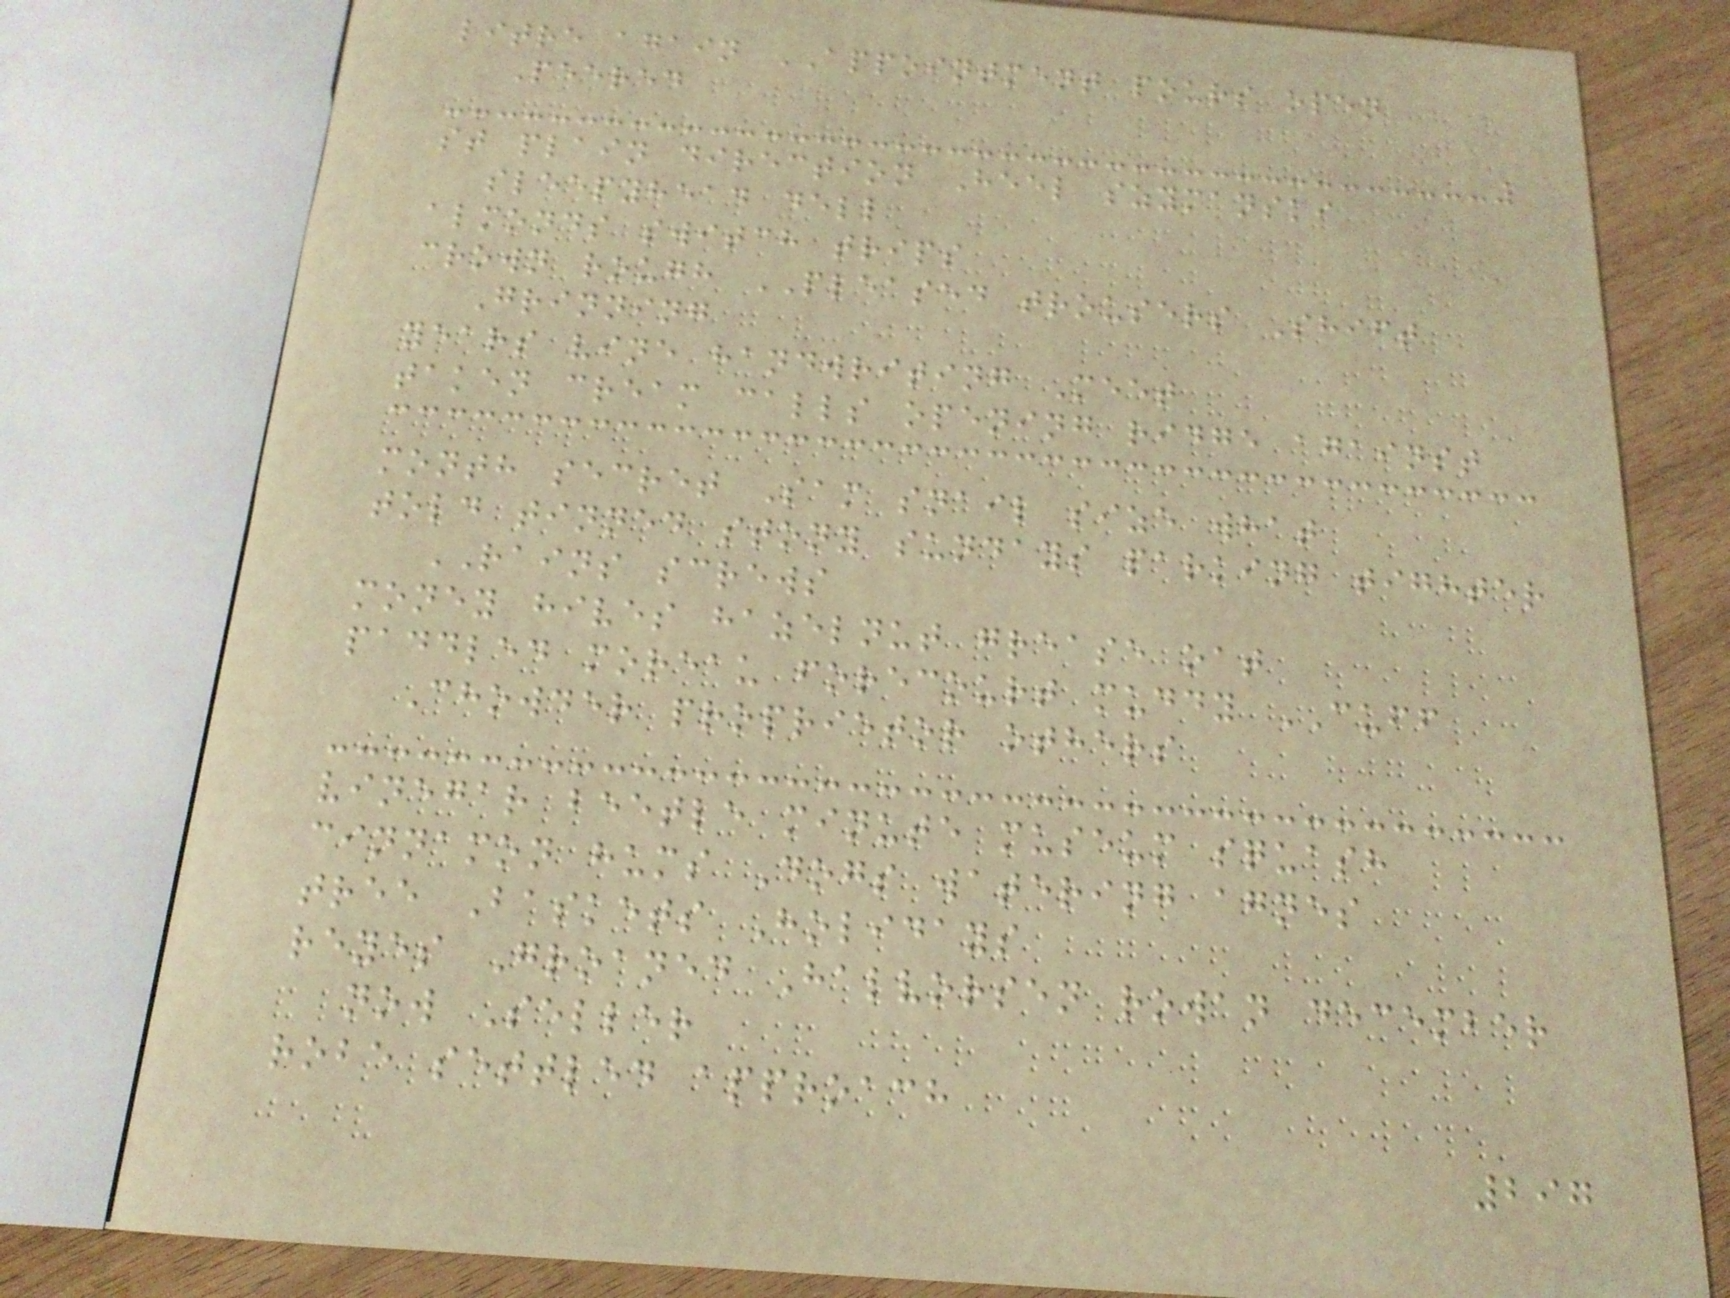litre again APPOINTMENT pours open
Peered
st plain direction Heel szymanski
sleepyhead dell
almonds switch trips
crown rough PLEASED trousers Shift
Grinning
years vine handwriting Meet
taken cream calls opening ridge against
month secret Sam snail size what
told tinned stony sundays parking tighter
RAINS screws
money hives hazelnut grease oat
paddled moreau forecourt muddy CUFF
Chowder proprietor others
vinegar beetle minute museum squash
cinnamon hums Dogs watering agnes
tree Baskets Holidays
reyes Groaned Halvorsen rowan december
now Seller
robe settled approach
297
